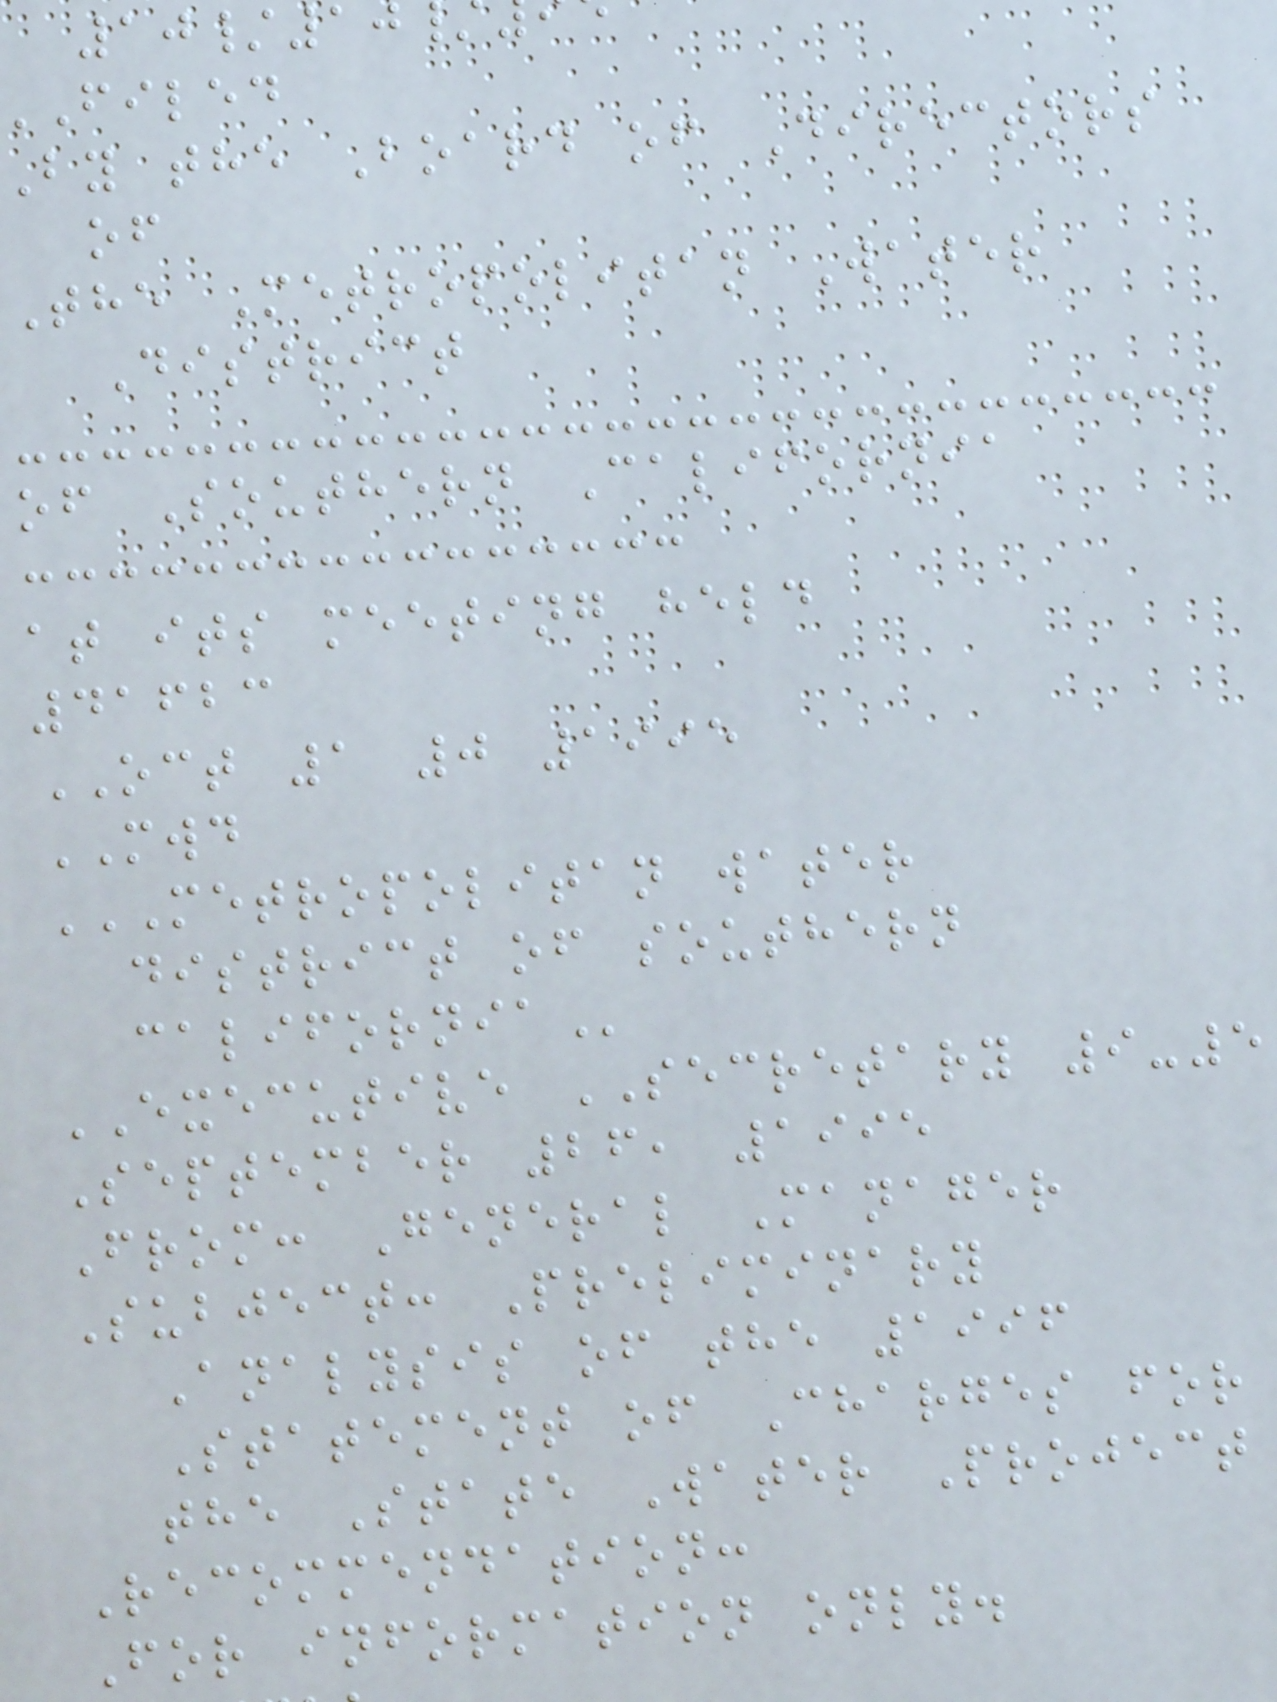10/10
filed
by the Board of Directors
of
The Metropolitan Water
District
of Southern California
at its meeting held
41623
OCT 1 0 1995
MWD
METROPOLITAN WATER
district of southern
EXECUTIVE SECRETARY 9-5
September 26, 1995
From: General Manager
Subject: Preliminary
Analysis of the 1996
Statement of Charges for
the State Water Project
Recommendation:
For information only.
